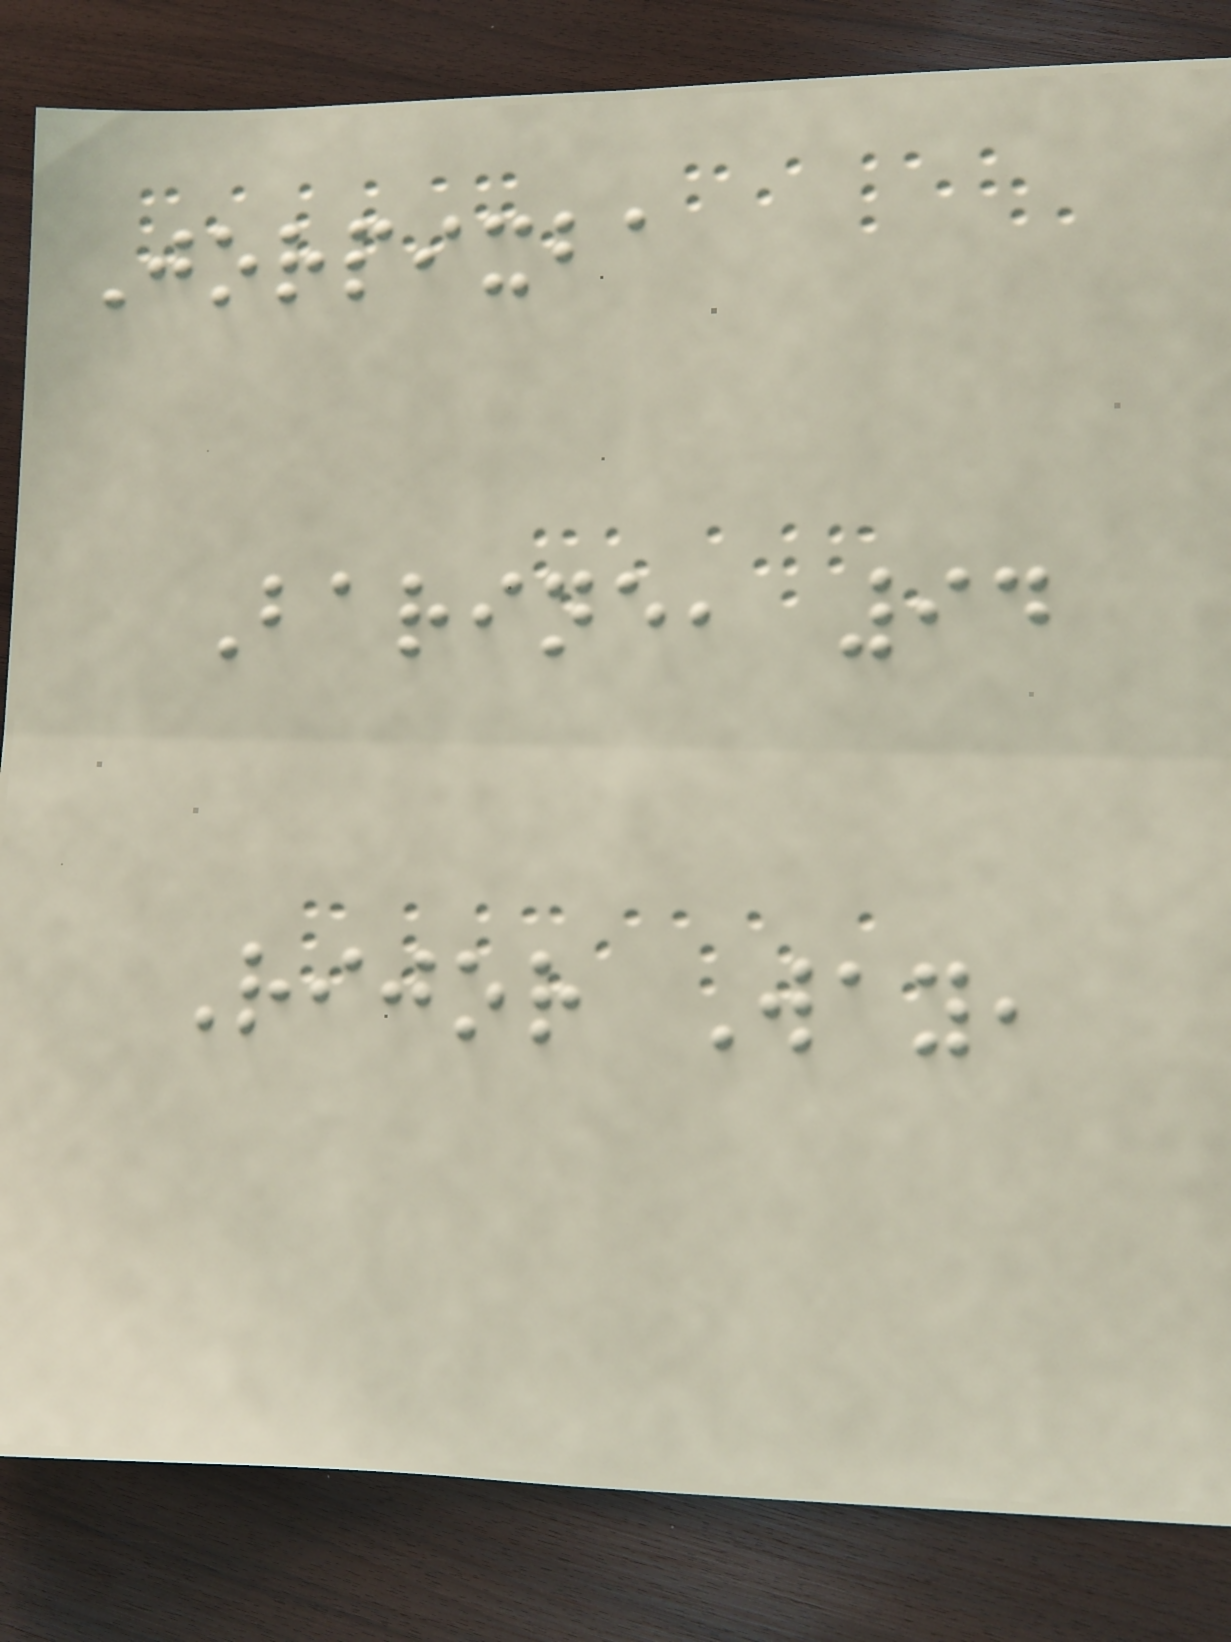Jorpixba
Barine, 94
Rijor Way,
